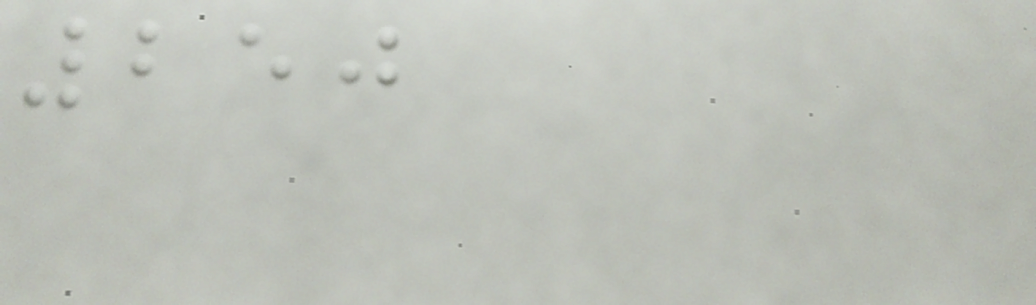250
